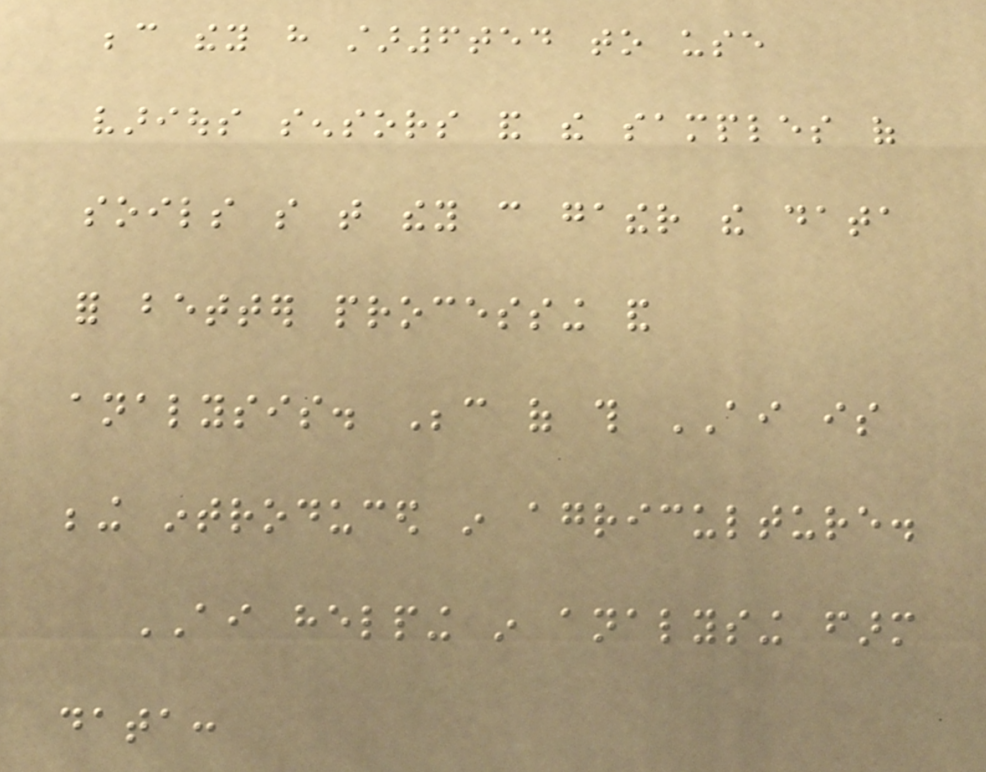because they have star6ted to use
various sensors and the samples of
soils so that they can gather the data
for better processing and
analysis. Because of this AI is
being introduced in agriculture.
AI helping in analysing farm
data:
